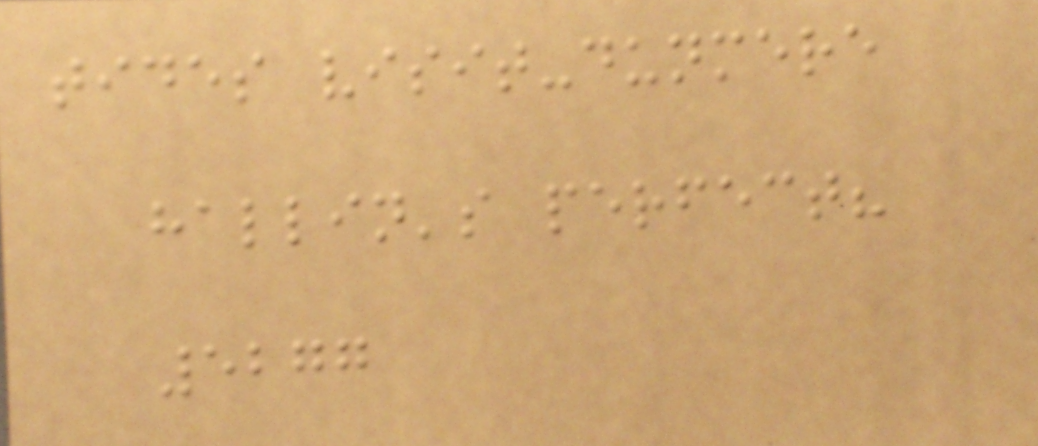tides visit-dunmere
hallin's perfect?
5277
